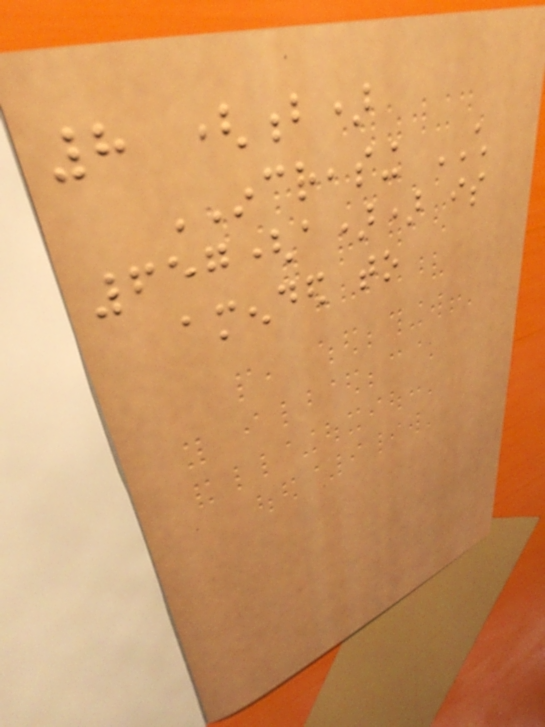8 (b)
INCREASING CHILD
657(a)) is
amended to
